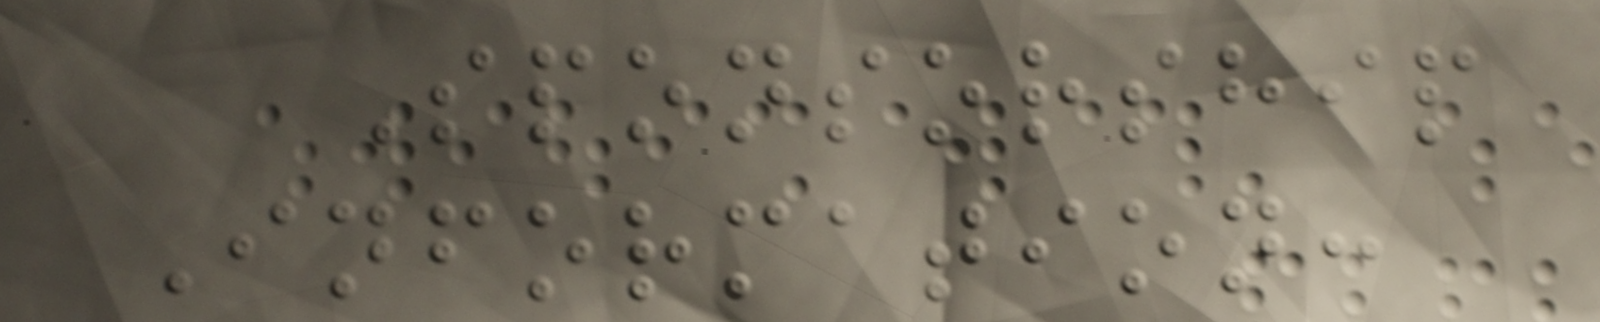Sponsorship
Information:
